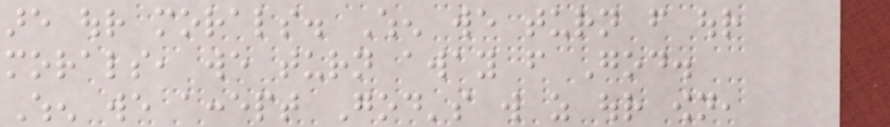are our morals. When we turn from our
morals, we turn away from God.
When we accept God's will as our own,
